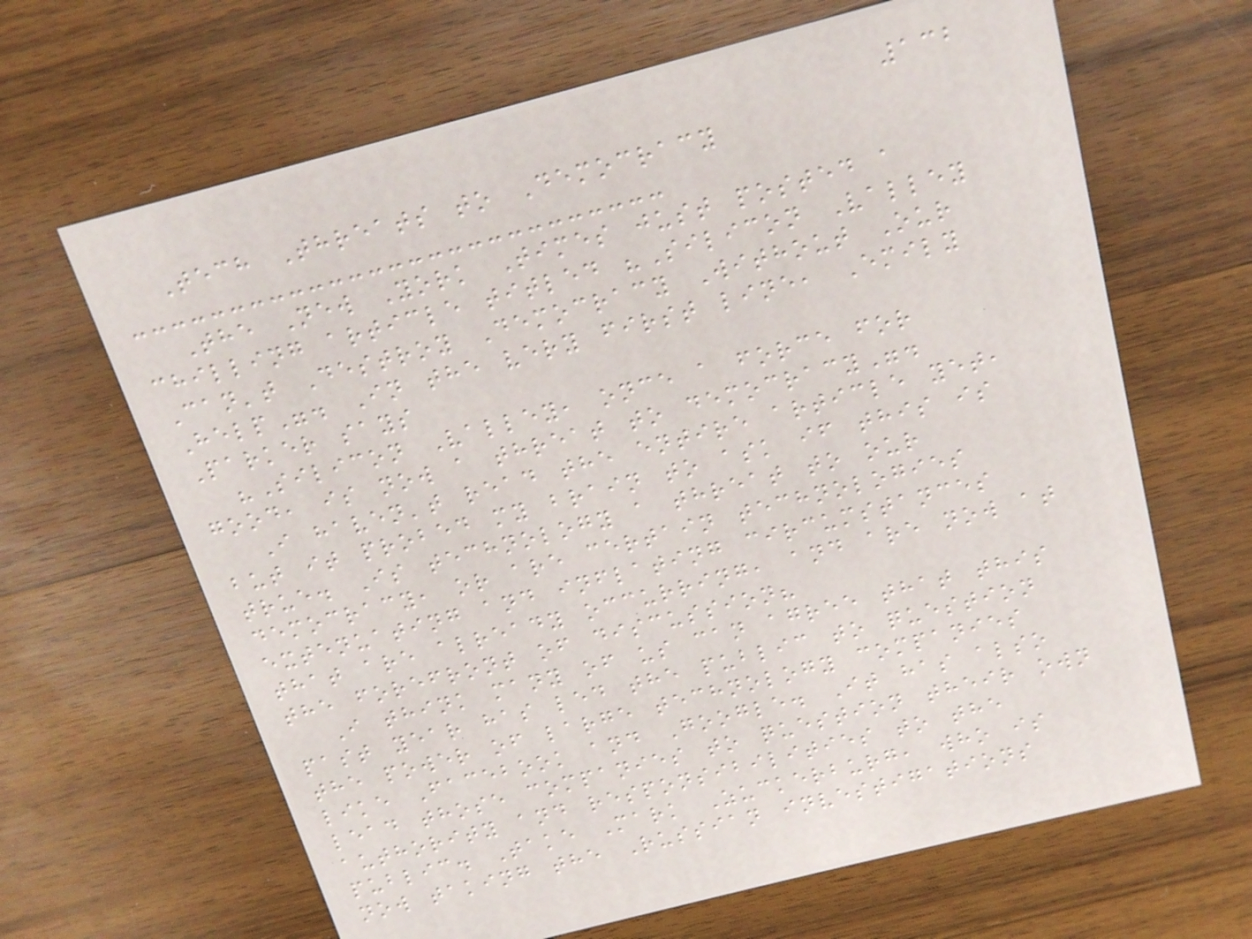132
Tech Threats to Democracy
The New York Times just posted a
chilling article titled "Silicon Valley
Can't Destroy Democracy Without Our
Help". In the very first line, Emily
Parker says
"Silicon Valley, once a force for
good, is now a threat to democracy".
I haven't read the entire article yet,
but it probed my brain to ask if this is
true. Is technology a threat to our
democracy, or are certain technologies
extenuating and inflating circumstances
that are already occurring, and are now at
the forefront of discussion?
I think many of us can agree that this
past year has led the public to question
the power of large technology companies
like Facebook and Google. It has also
lead those companies to question their own
authority and responsibilities to the
public. Take Mark Zuckerburg, who is
now taking the Russian investigations
